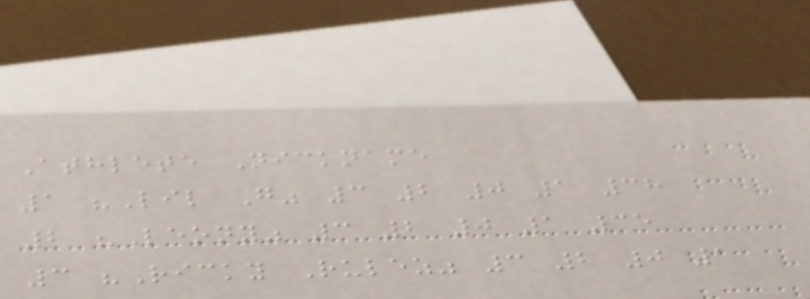Athlete Nickname
1 "Lil G" 3 2 0 1 38
2 "Leony" 3 2 0 1 35
3 "Ricky Rulez" 3 2 0 1
